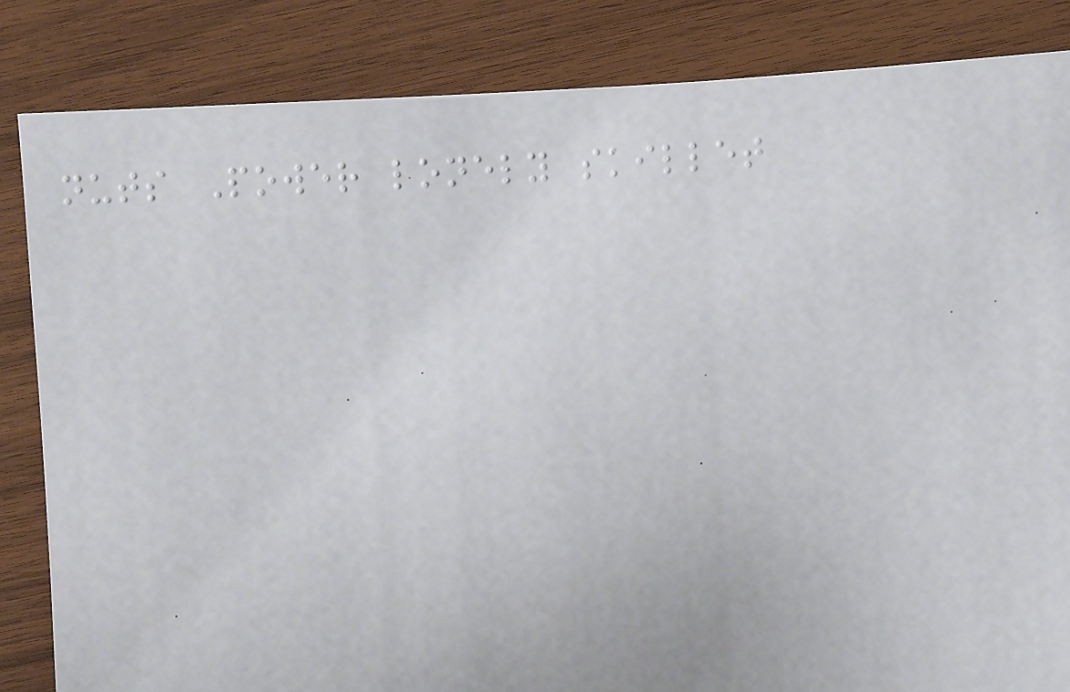nuts Power lonely skillet
